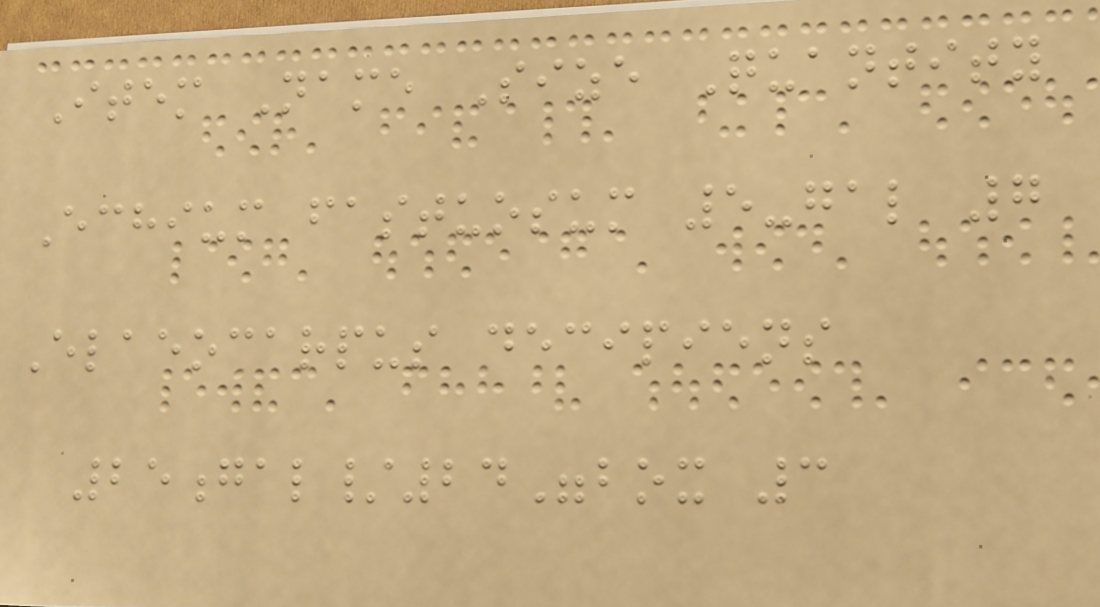Item Name Size Quantity
Echium fastuosum 5-gal 7
Elaeocarpus decipiens
25gal/24"box 3
